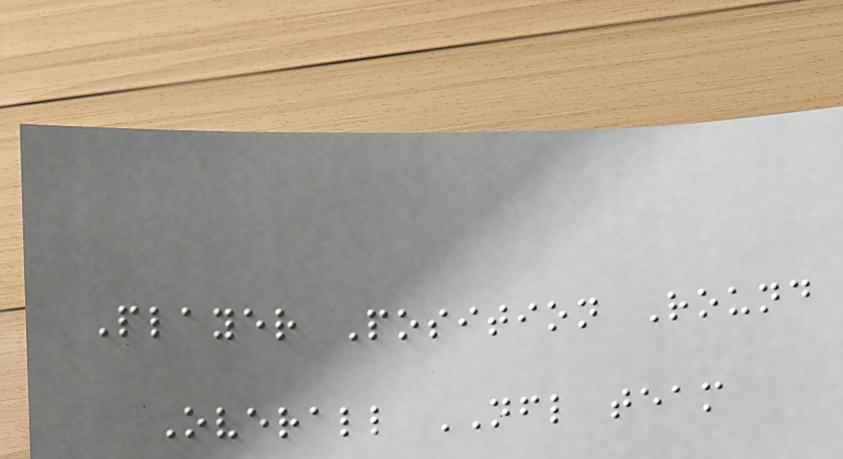Player Position Round
Overall NFL team
